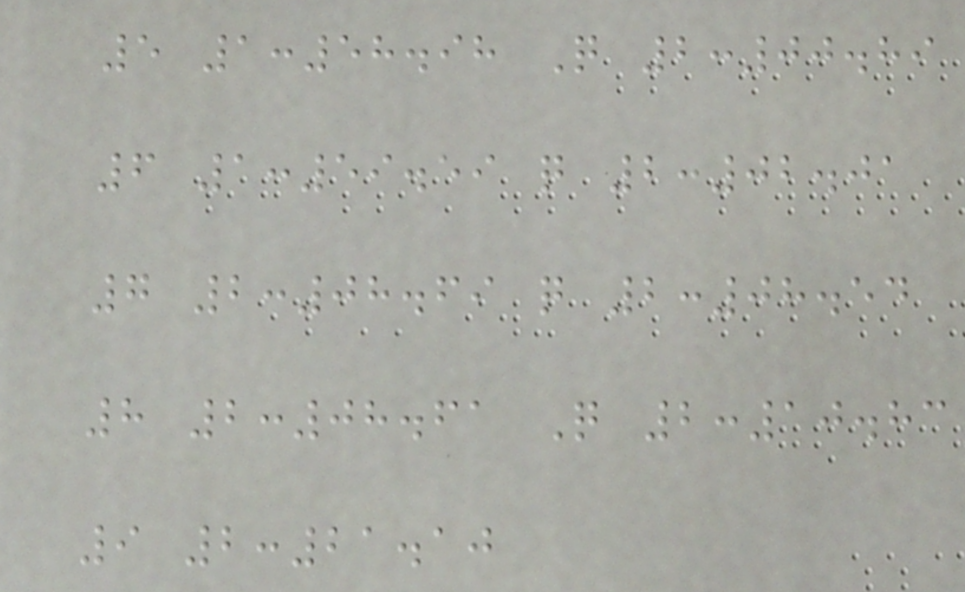5 1:58.98 Q 2:00.89
6 1:59.59 q 2:02.01
7 2:08.69 q 2:08.54
8 2:08.61 Q 2:10.83
9 2:21.10
